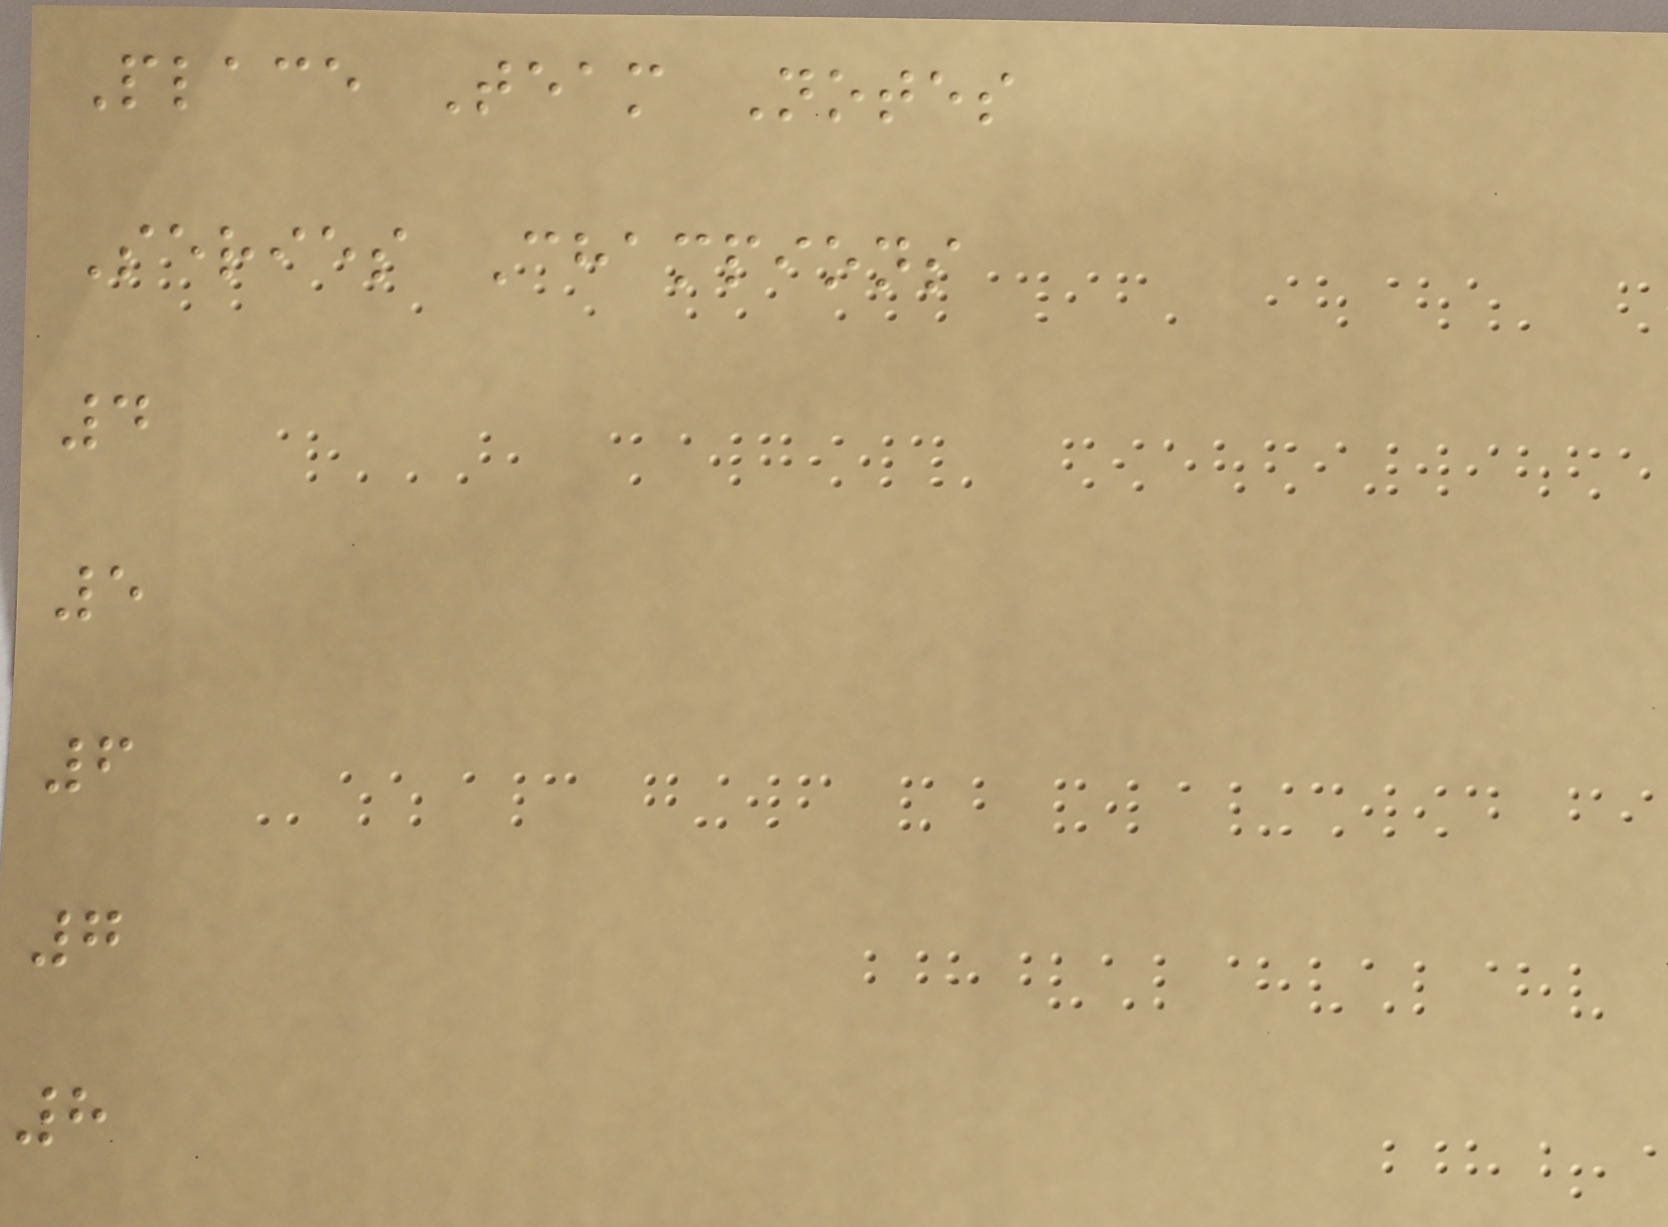Place Team Notes
Series Champions
4
5
6
7
8
